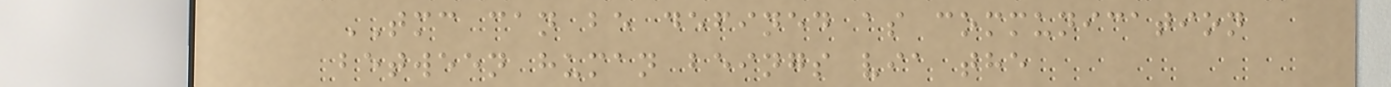TMC can be defined as communication
between human beings via the
